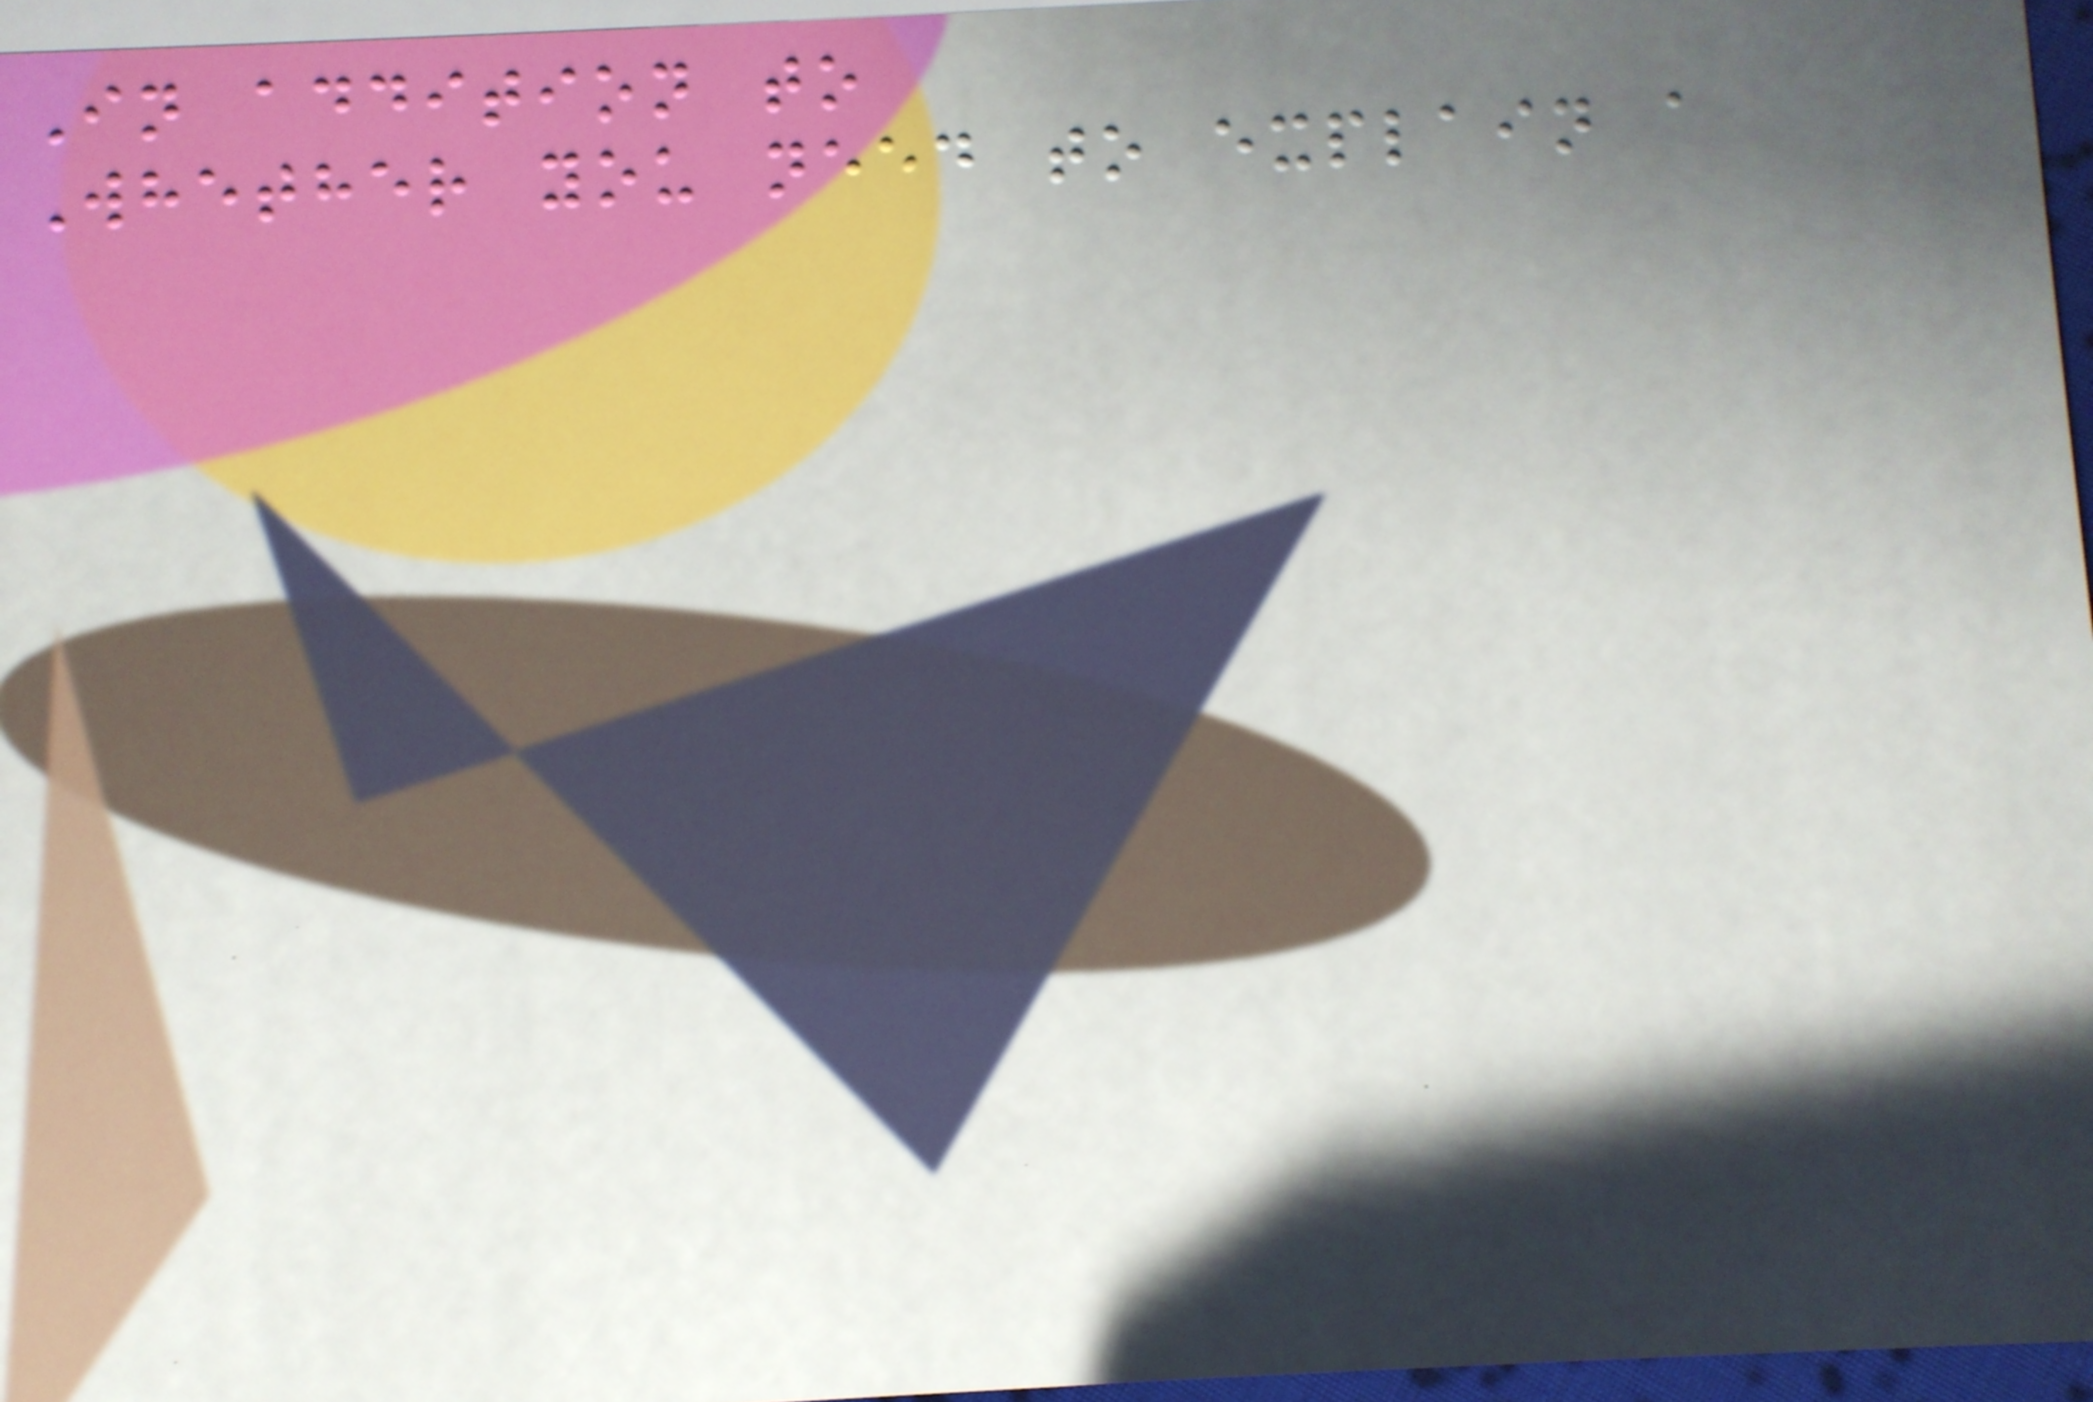In addition to
Whether you need to explain a
